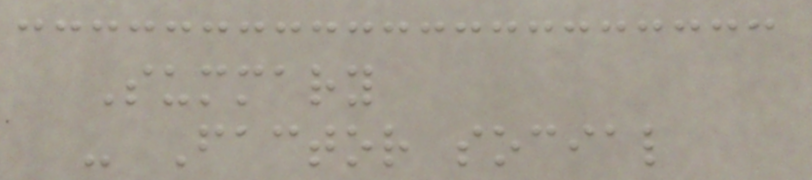Summary
- Factor social
